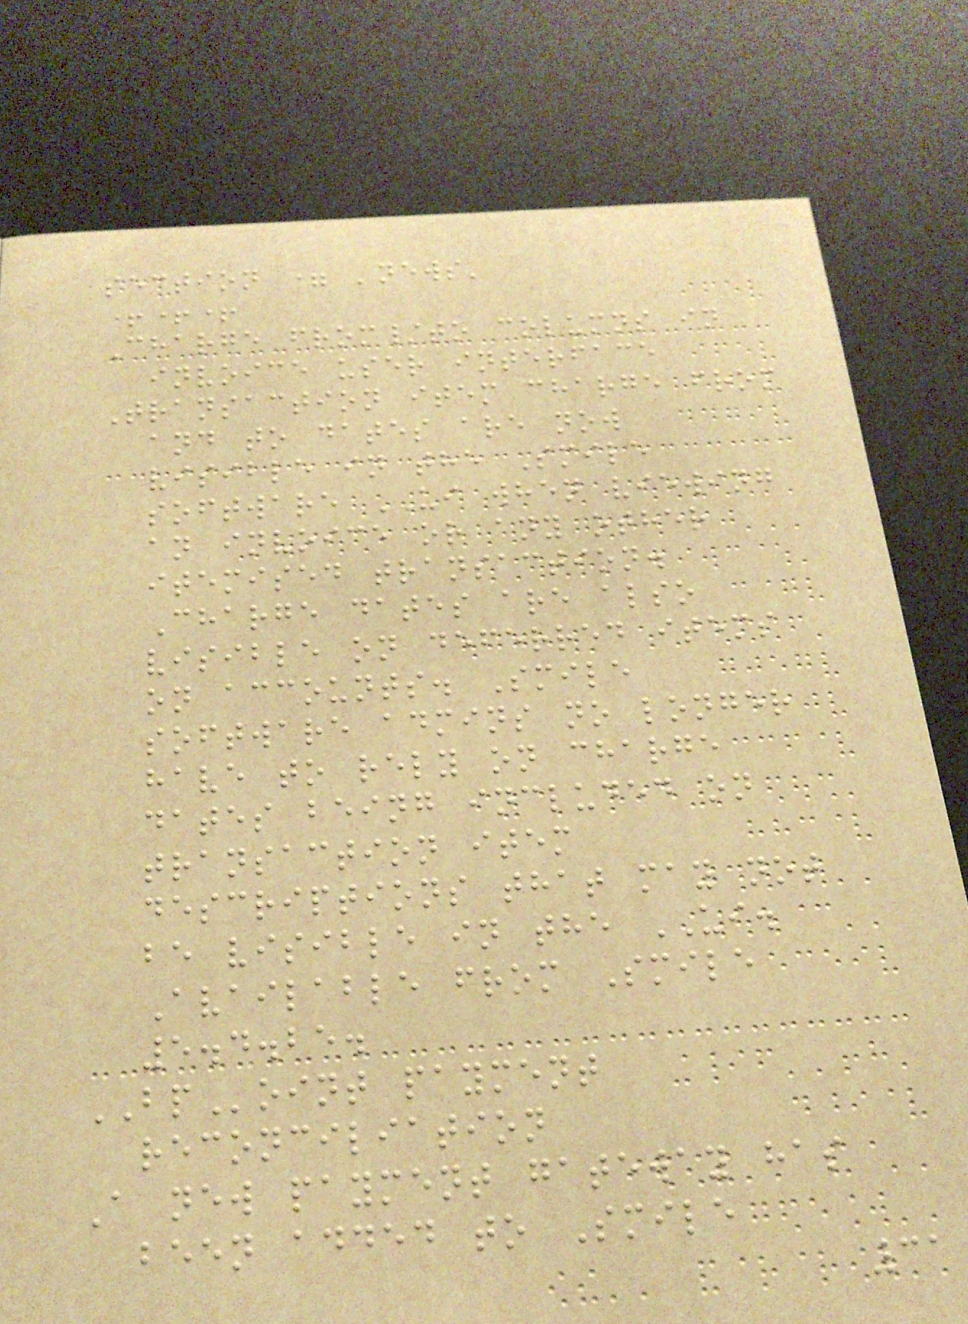section = 'news'
+++
Charge from/to columns in
invoice user interface
Transaction item charge from
and to dates are now
visible in the Smile
software UI when viewing
an invoice or any other
itemised transaction.
Charge dates are also
visible on deferred items
on accounts. Smile
software admins no longer
have to rely on charge
dates being included on
transaction item
descriptions that may not
be visible in the UI.
Available from Smile
5.4.25.
BPoint payment
reconciliation
A new payment gateway has
been added to Smile
31
